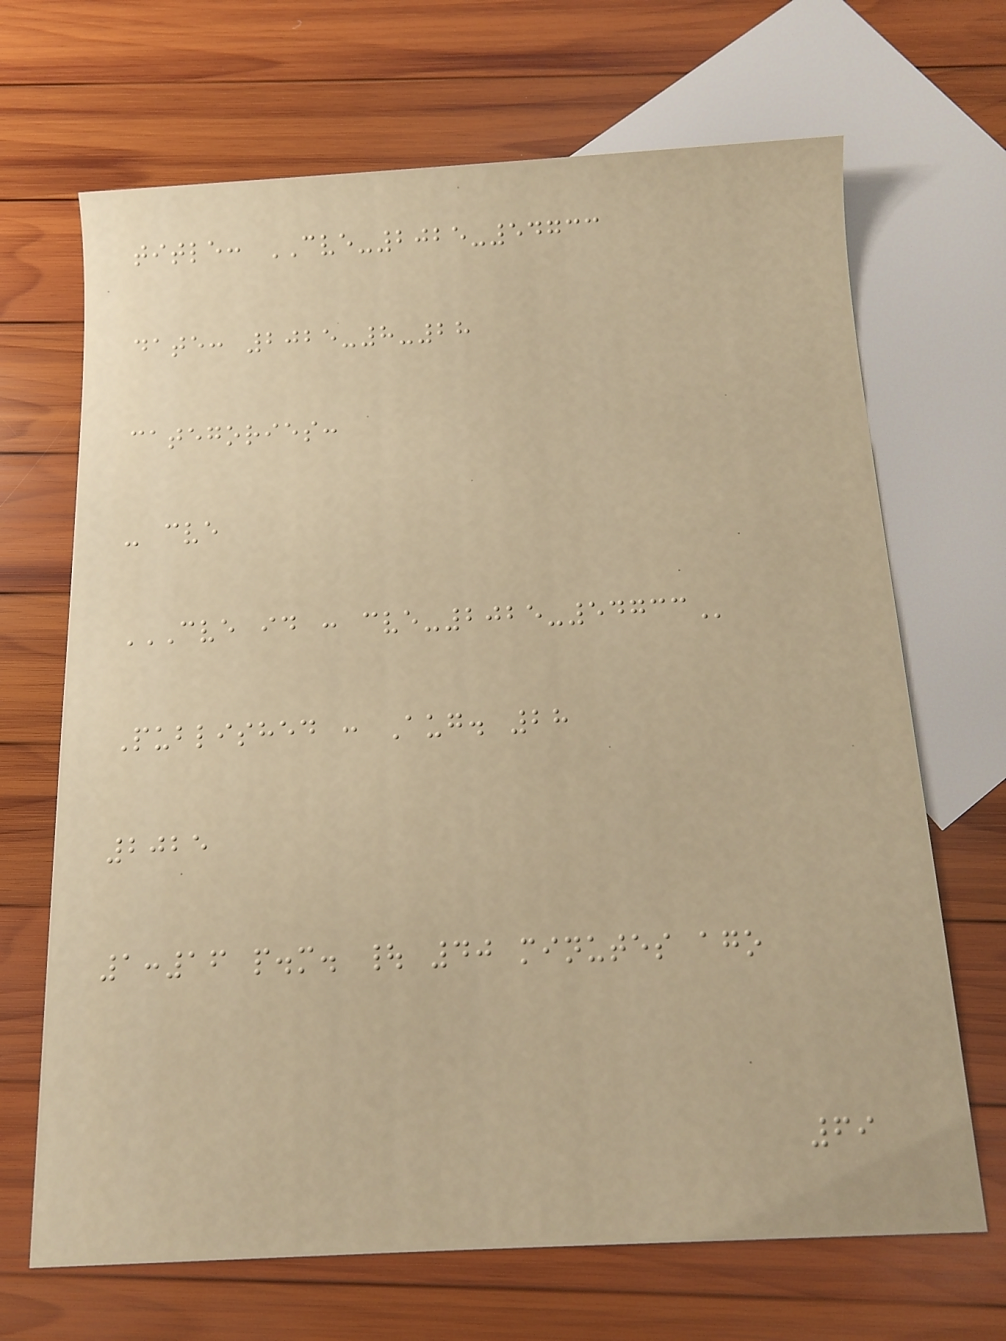title: CVE-2025-54733
date: 2025-8-28
categories:
- cve
CVE ID : CVE-2025-54733
Published : Aug. 28
2025
1:16 p.m. | 40 minutes ago
69
